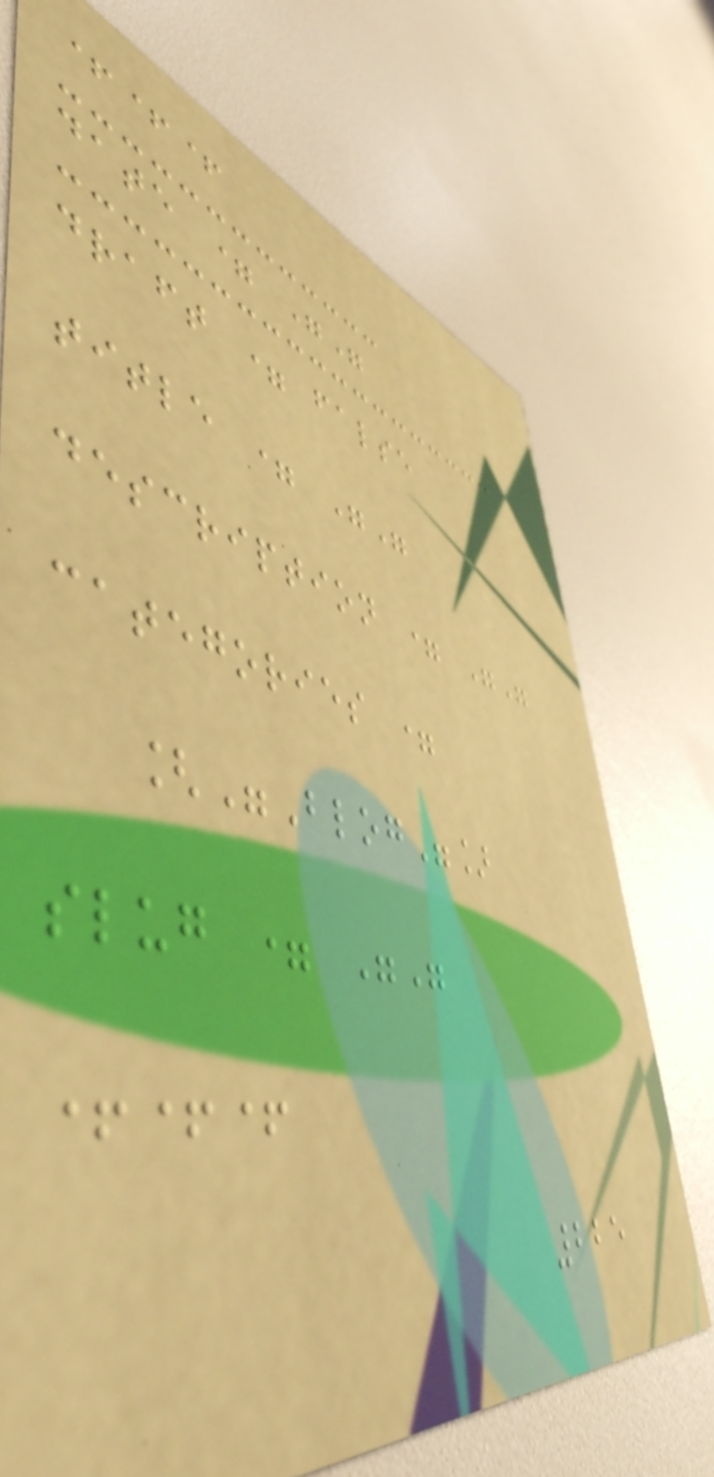+++
date = ""
draft = false
title = ""
description = ""
categories =
["Blog"]
slug = ""
+++
225
